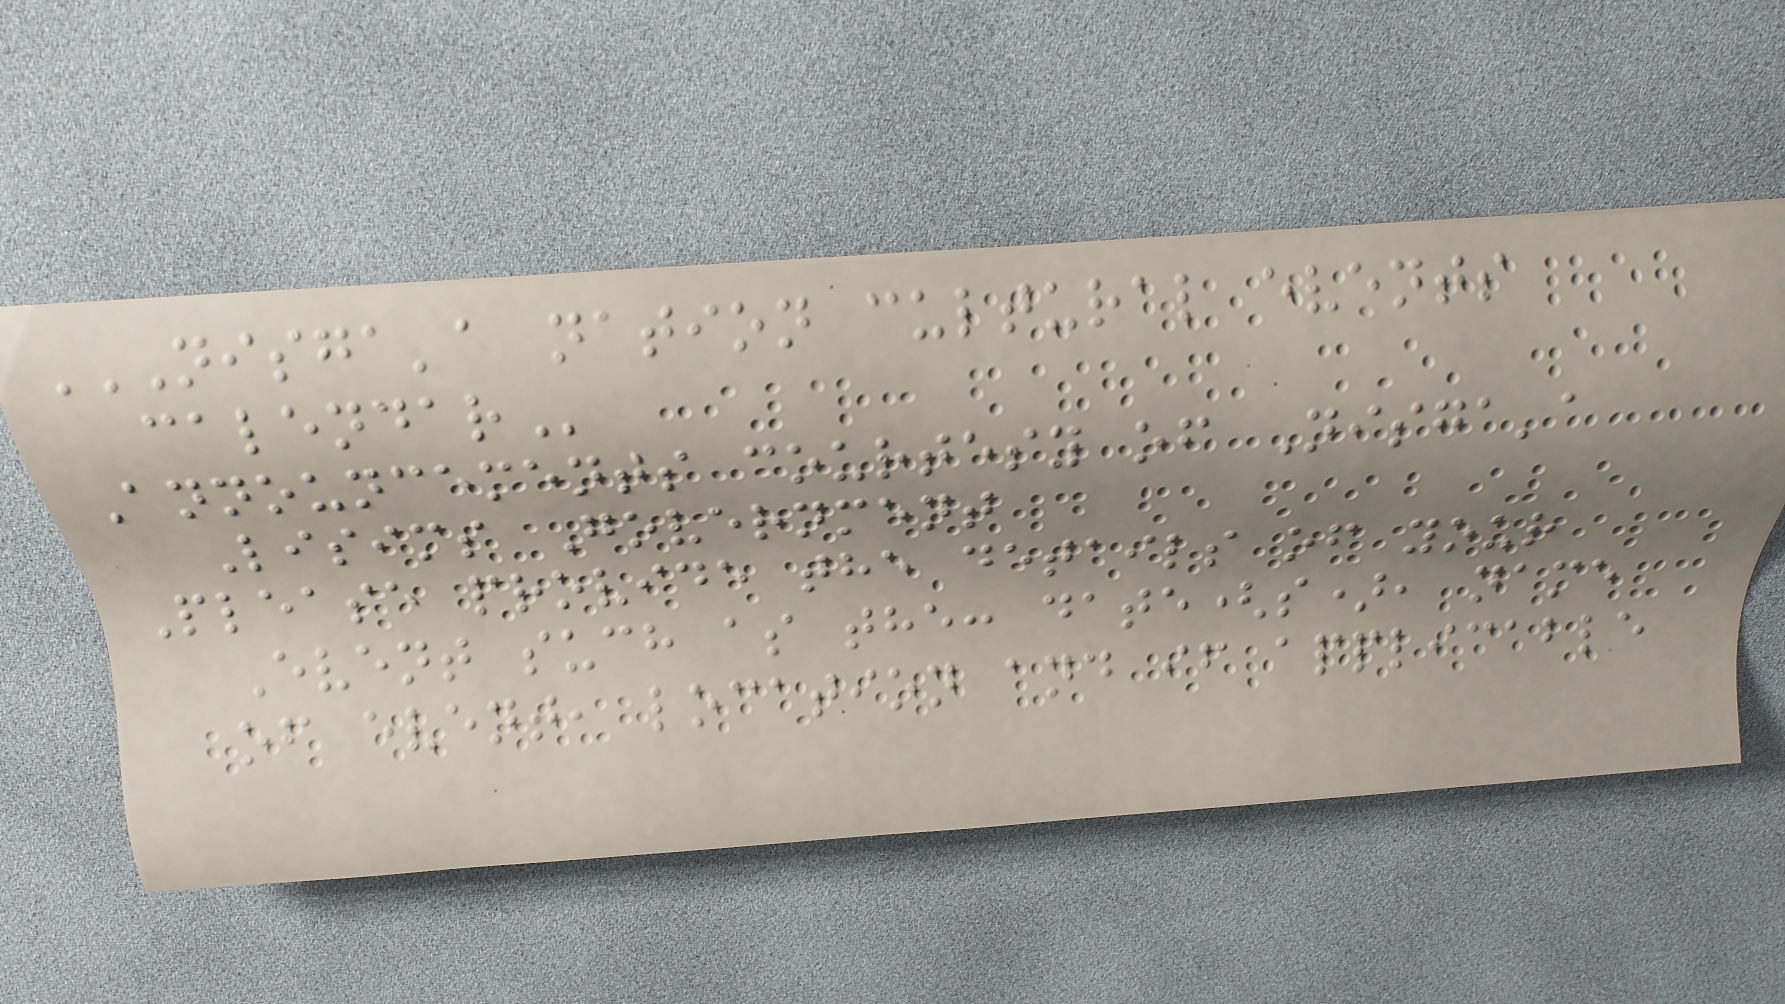NISGA'A NATION CULTURAL EVENTS
CALENDAR
Announcements courtesy of Nisga'a
Lisims Government
Please provide the details of your
Event such as the: date(s), name
of event, location and if applicable
